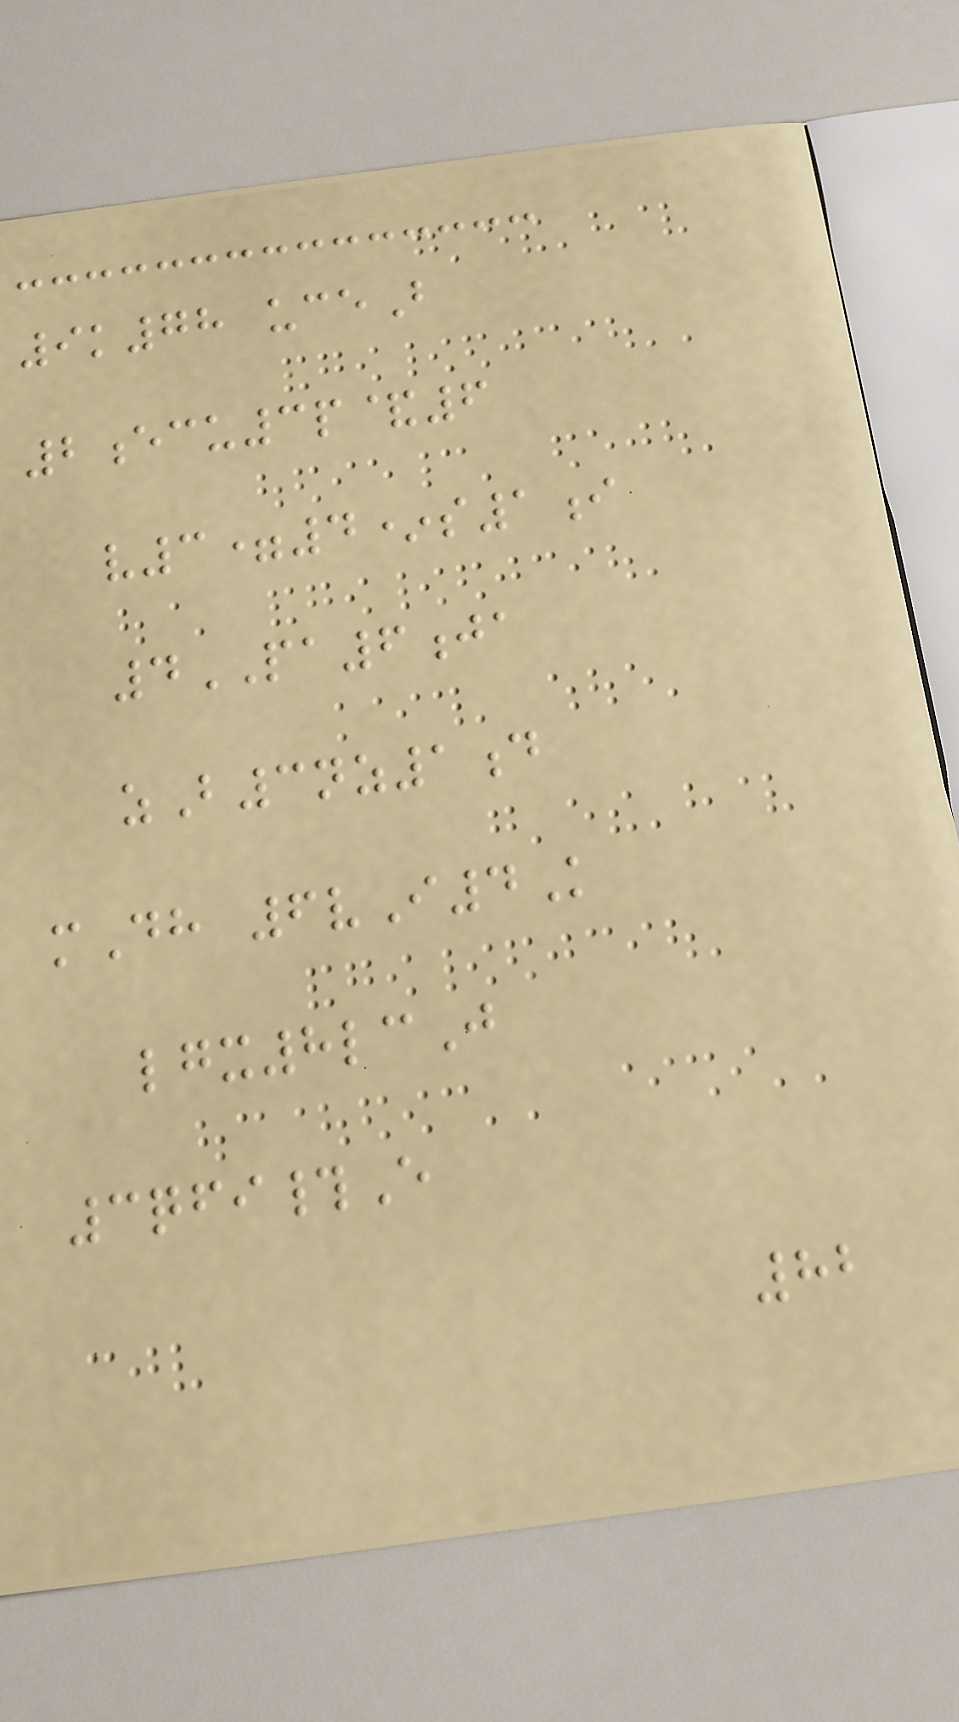9k78 uceB
2ecu3p&6
v3=4*s1i
4PA6ja
zB3nz1d
mDh 6vI4K
lgx8lcJ
3qfi#E
82
